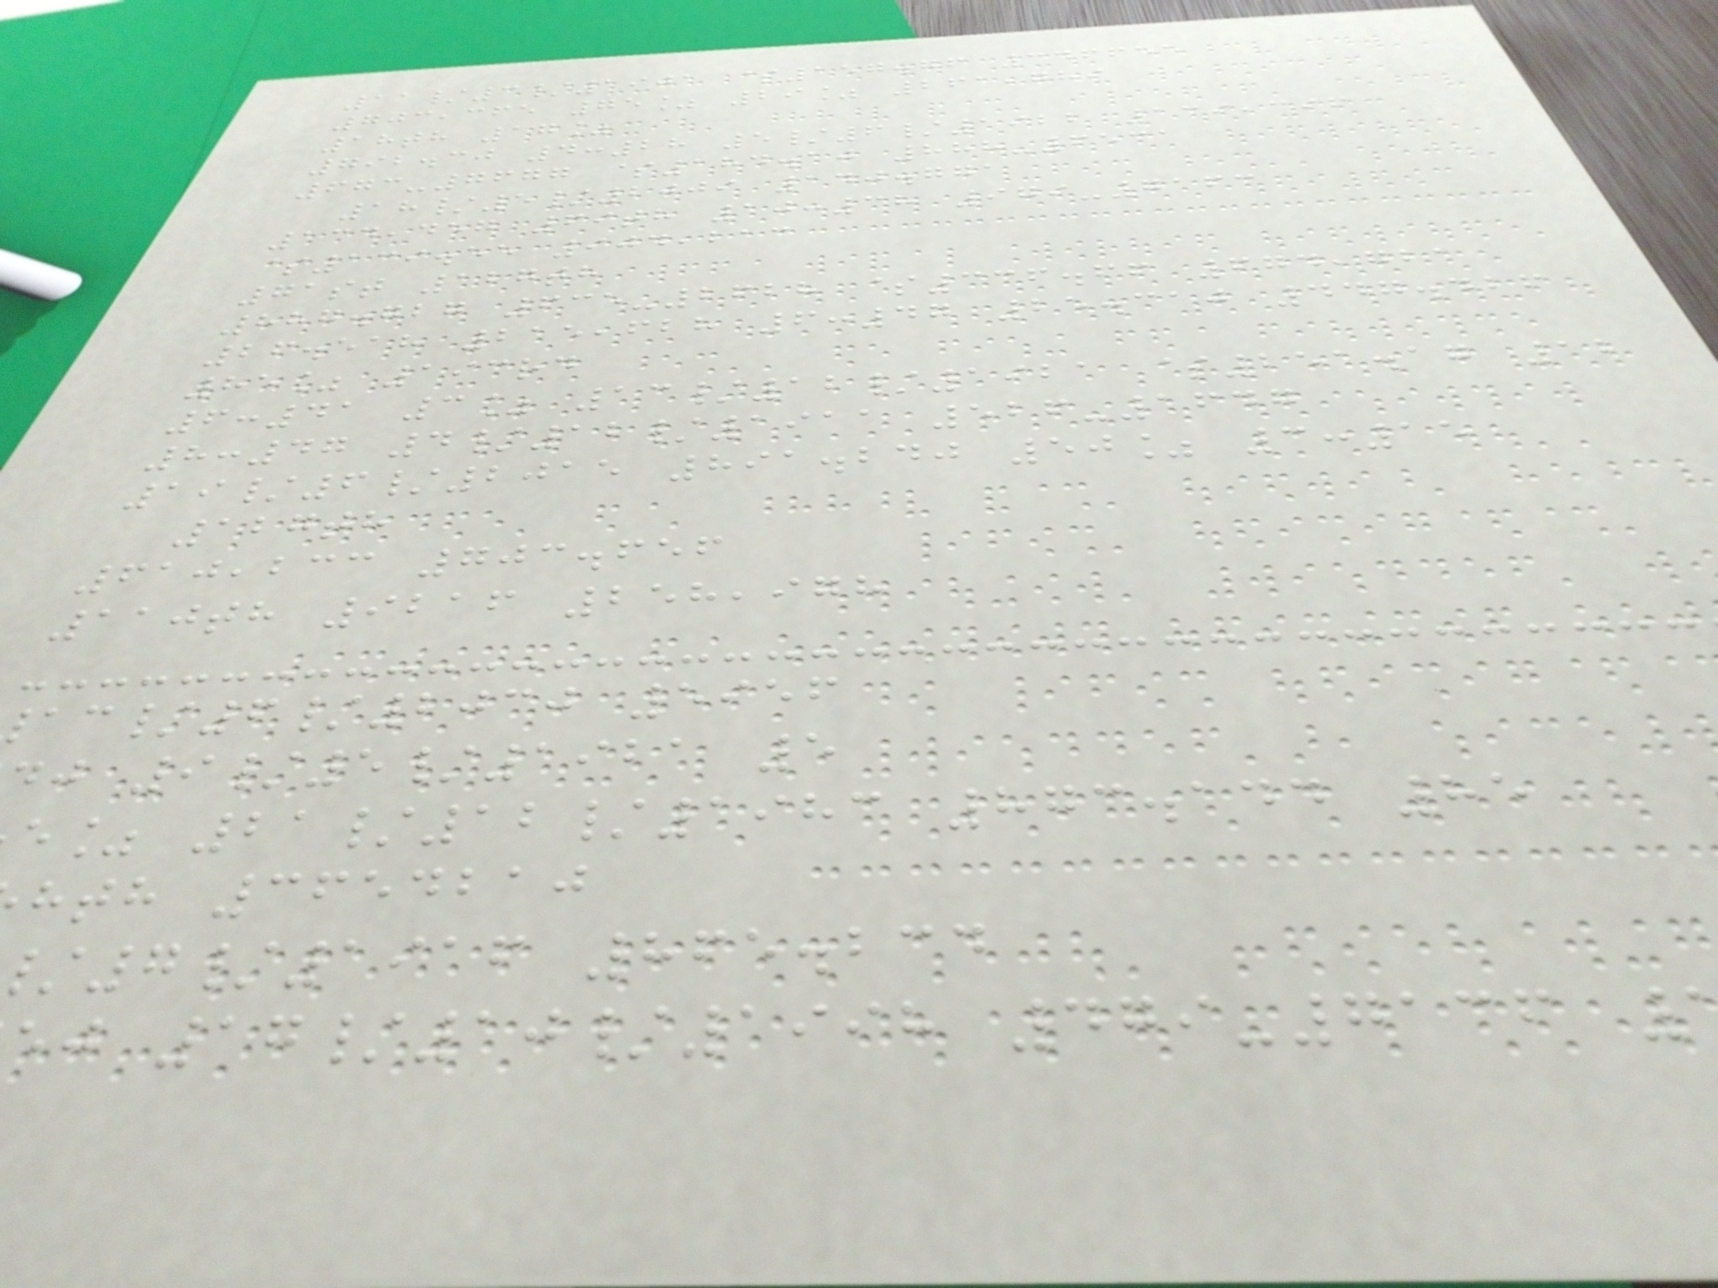11/3/1901 $157.76 346655
703,365 75% 29% 261,789
18th 17%
792.30 4:28 5/6/1922 139,396
673-7677 $184.10 888-6531
18/5/2009 140.771
134,457 69th 10:38 979-7163
$139.55 904,213
71st 127th
887.727 635-2628 $336.66 674,721
26.518 215,628 6:47 25.310 447.426
85% 193rd
6:41 3% 13/12/1921 $251.17 12
8:47 4/12/1911 526-1647
19/6/2015 891.240 50% 3:15
127th
610,233 703.656
110th 9216 258,978
/6/2030 5956
dj 9/5/1921 5
e% 21/12/1983 873.144 85
hth 3654210
7/1916 865.234
ej 17/10/1998 479-7136
